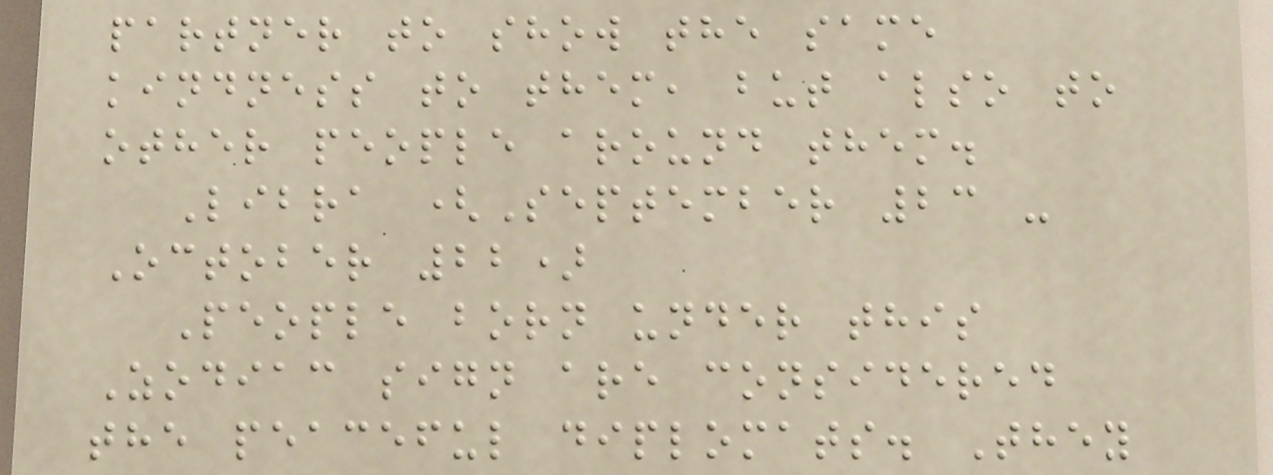partner to show the same
kindness to them, but also to
other people around them.
Libra (September 23 -
October 22)
People born under this
Zodiac sign are considered
the peaceful diplomats. They
